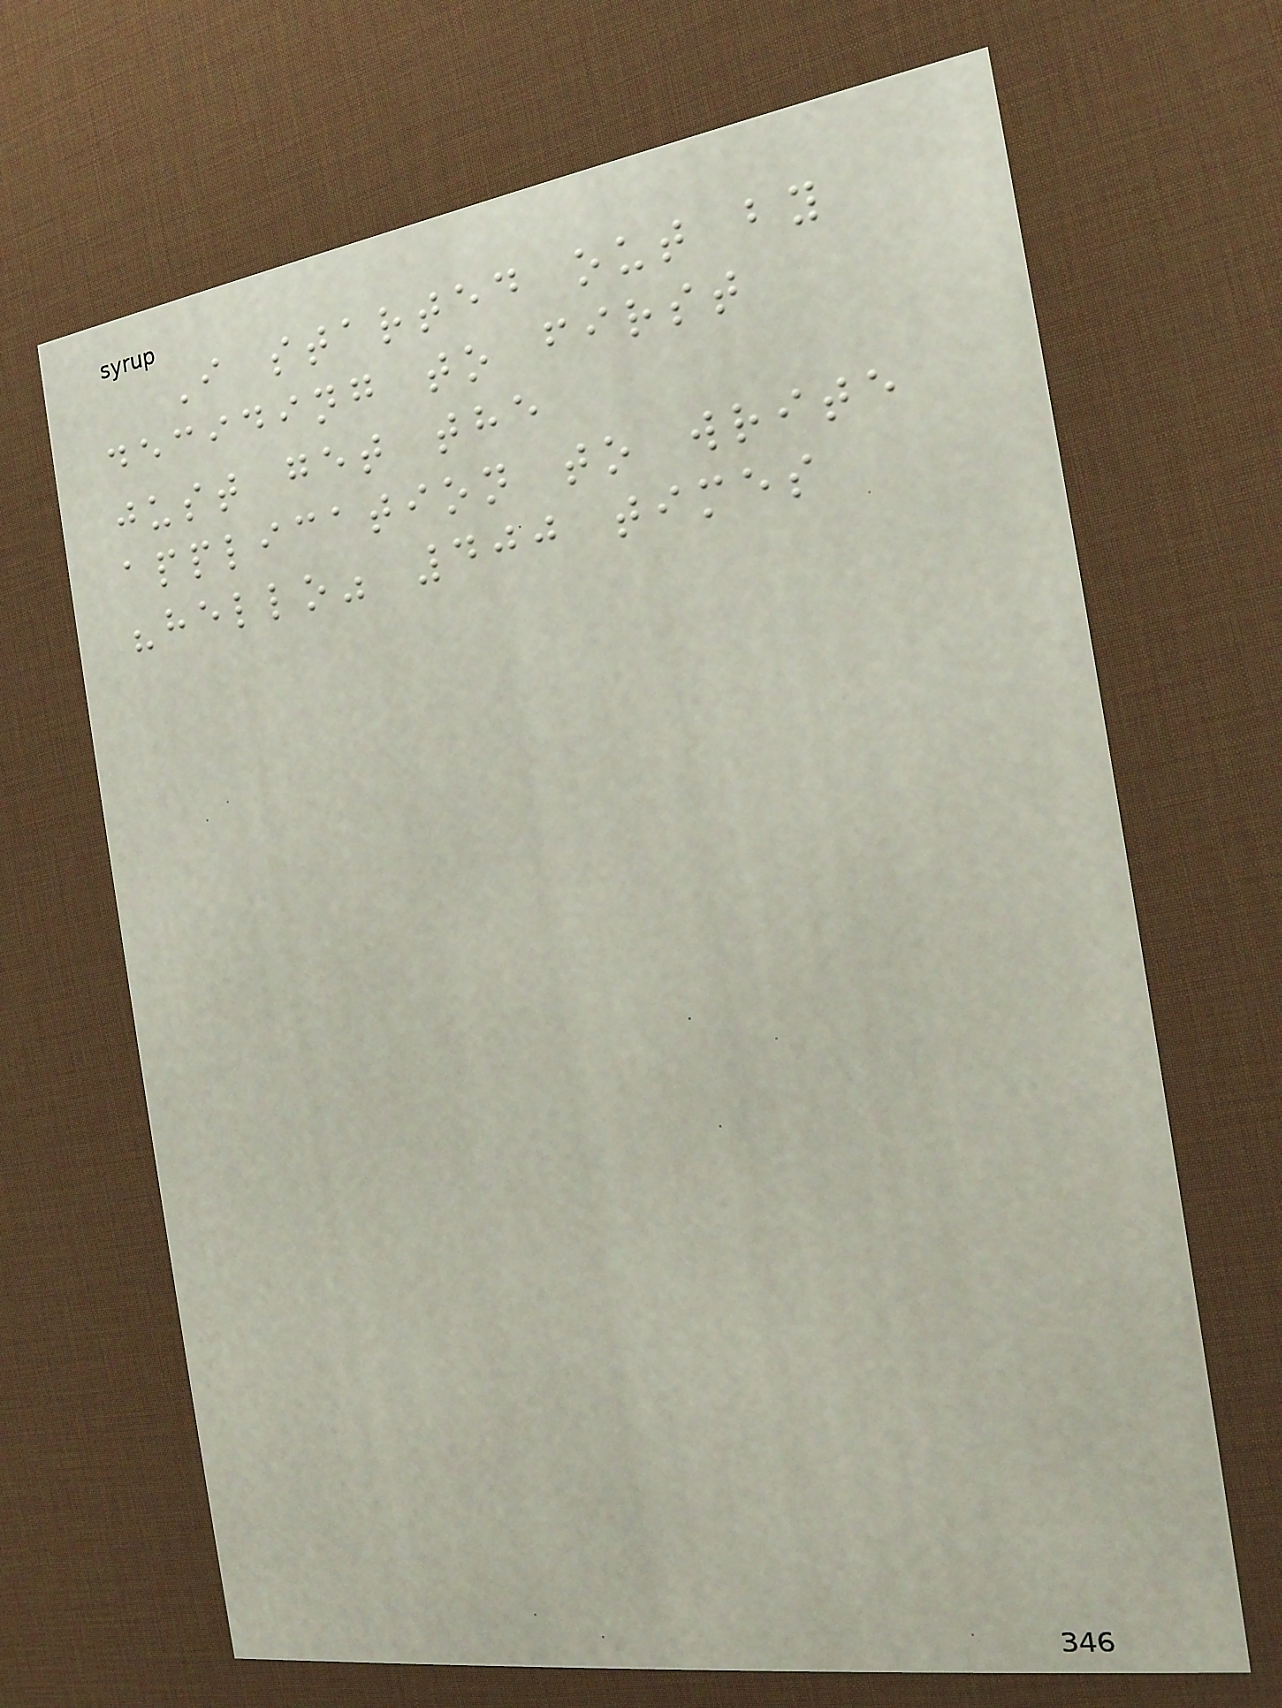I started out by
deciding to first
just get the
application to write
"hello" 400 times
